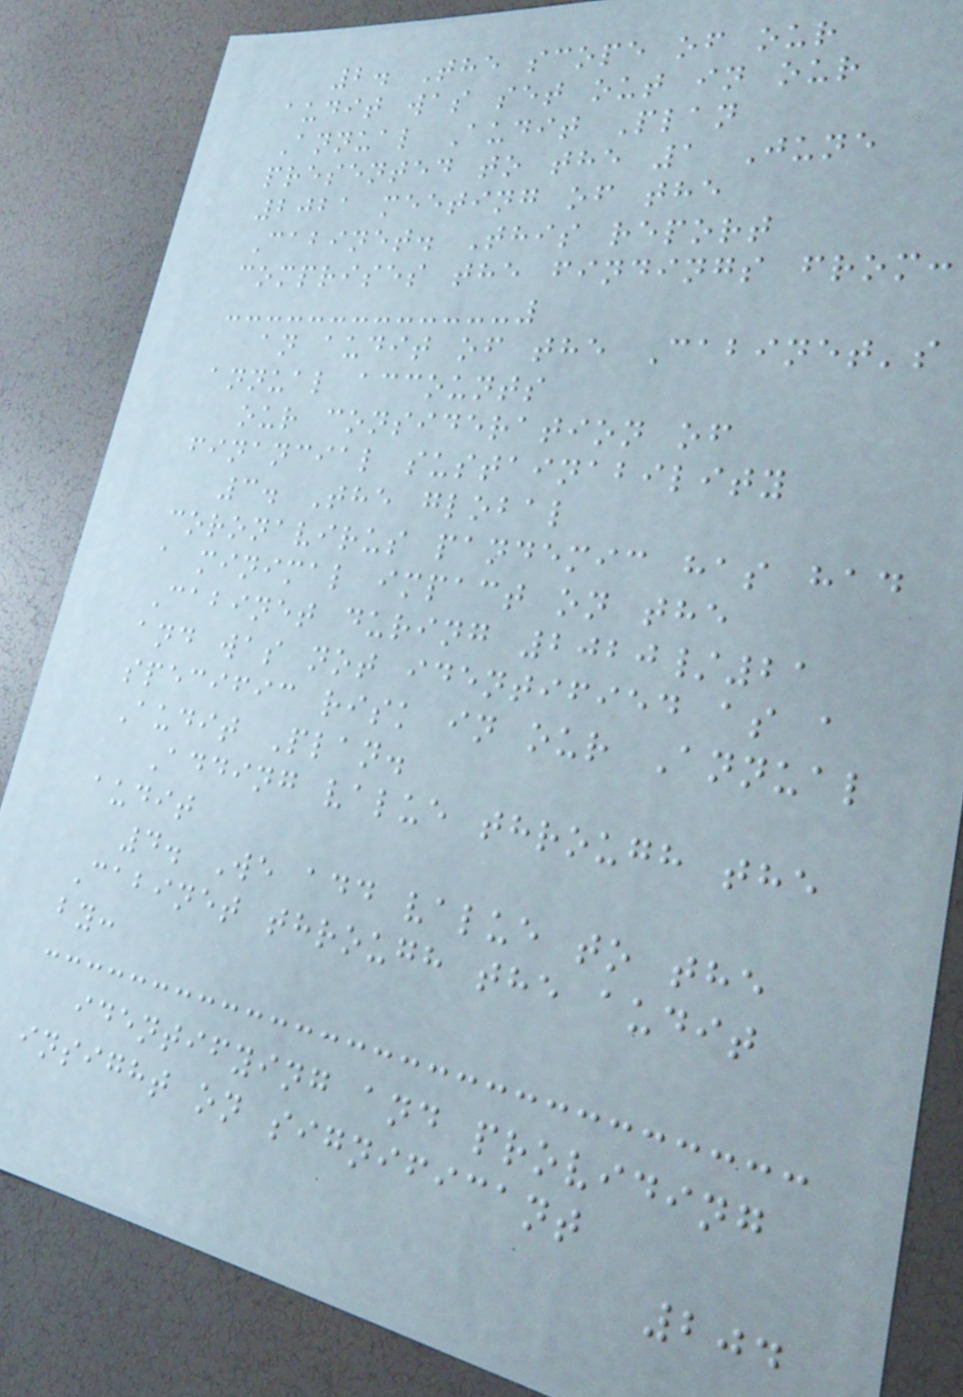2. The scope of our
audit was set out in our
Annual Audit Plan
presented to the 1 June
2021 meeting of the
Cabinet. This report
comprises the findings from:
an audit of the Cabinet's
annual accounts
our consideration of
financial sustainability
3. The global
coronavirus pandemic has had
a minimal impact on the
Cabinet during 2020/21
and was not identified as a
specific risk in our Annual
Audit Plan.
Adding value through the
audit
4. We add value to the
Cabinet through the audit
by:
identifying and providing
insight on significant
204
